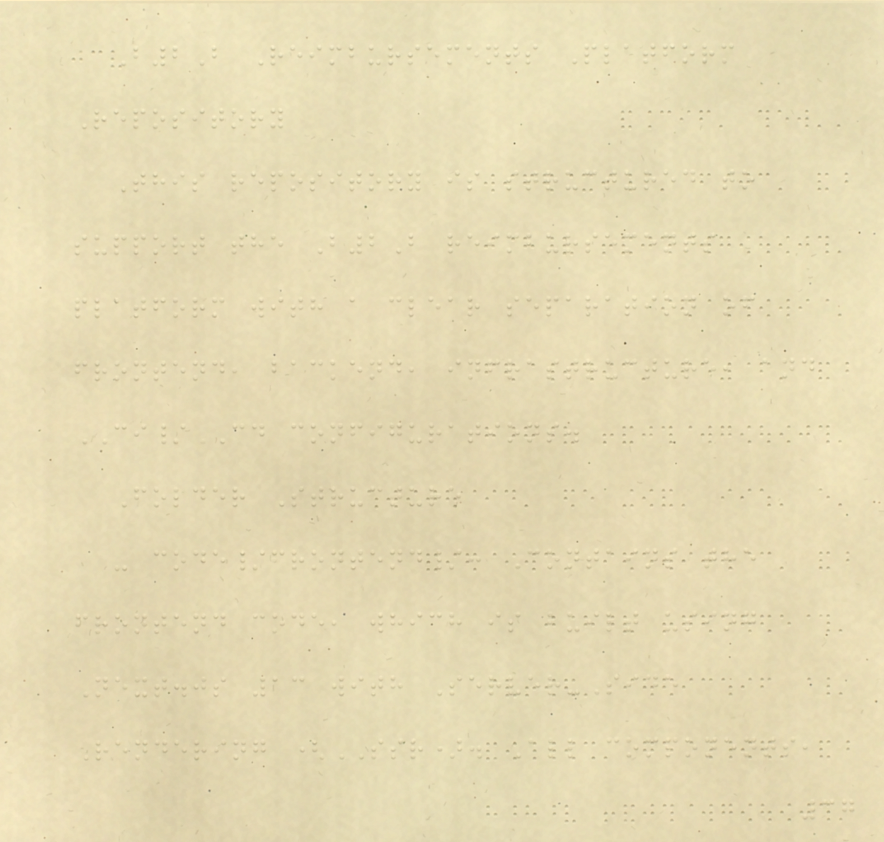B2B Reimbursements Platform
Repository
This repository is structured to
support the B2B reimbursements
platform with a clear separation of
frontend, backend, infrastructure, and
CI/CD configurations.
Folder Structure
- code/frontend/: Contains the
frontend code, which is built using
Next.js 13 with Server-Side
Rendering (SSR). All components,
37
